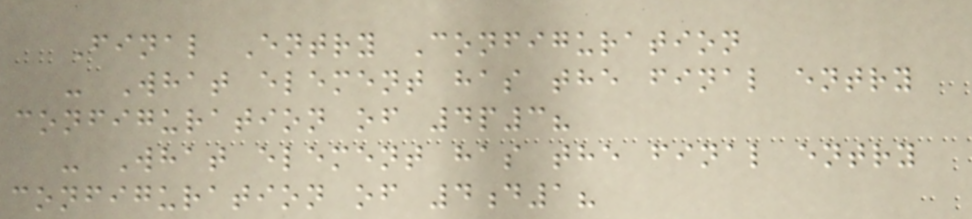Final Entry Configuration
- What element has the final entry
configuration of 4p3?
- What element has the final entry
configuration of 4d1?
